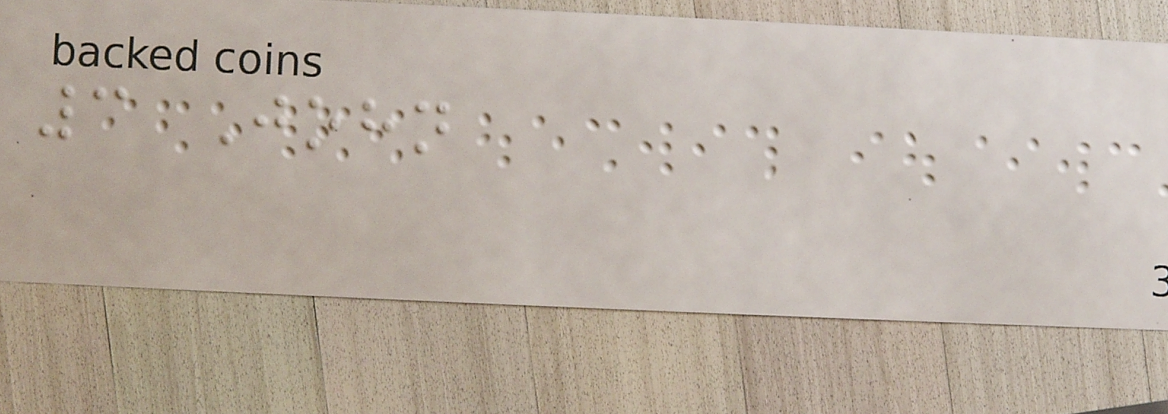3 John
